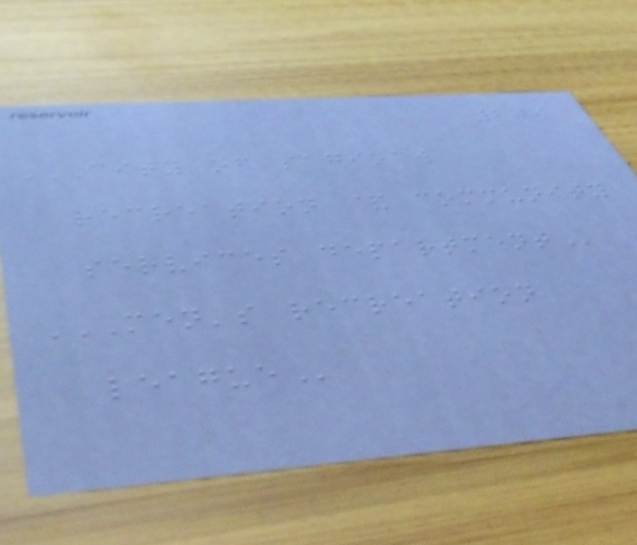209
CITY OF SAGINAW
RECREATION & COMMUNITY
SERVICES DEPARTMENT
MEN'S RECREATION
LEAGUE
